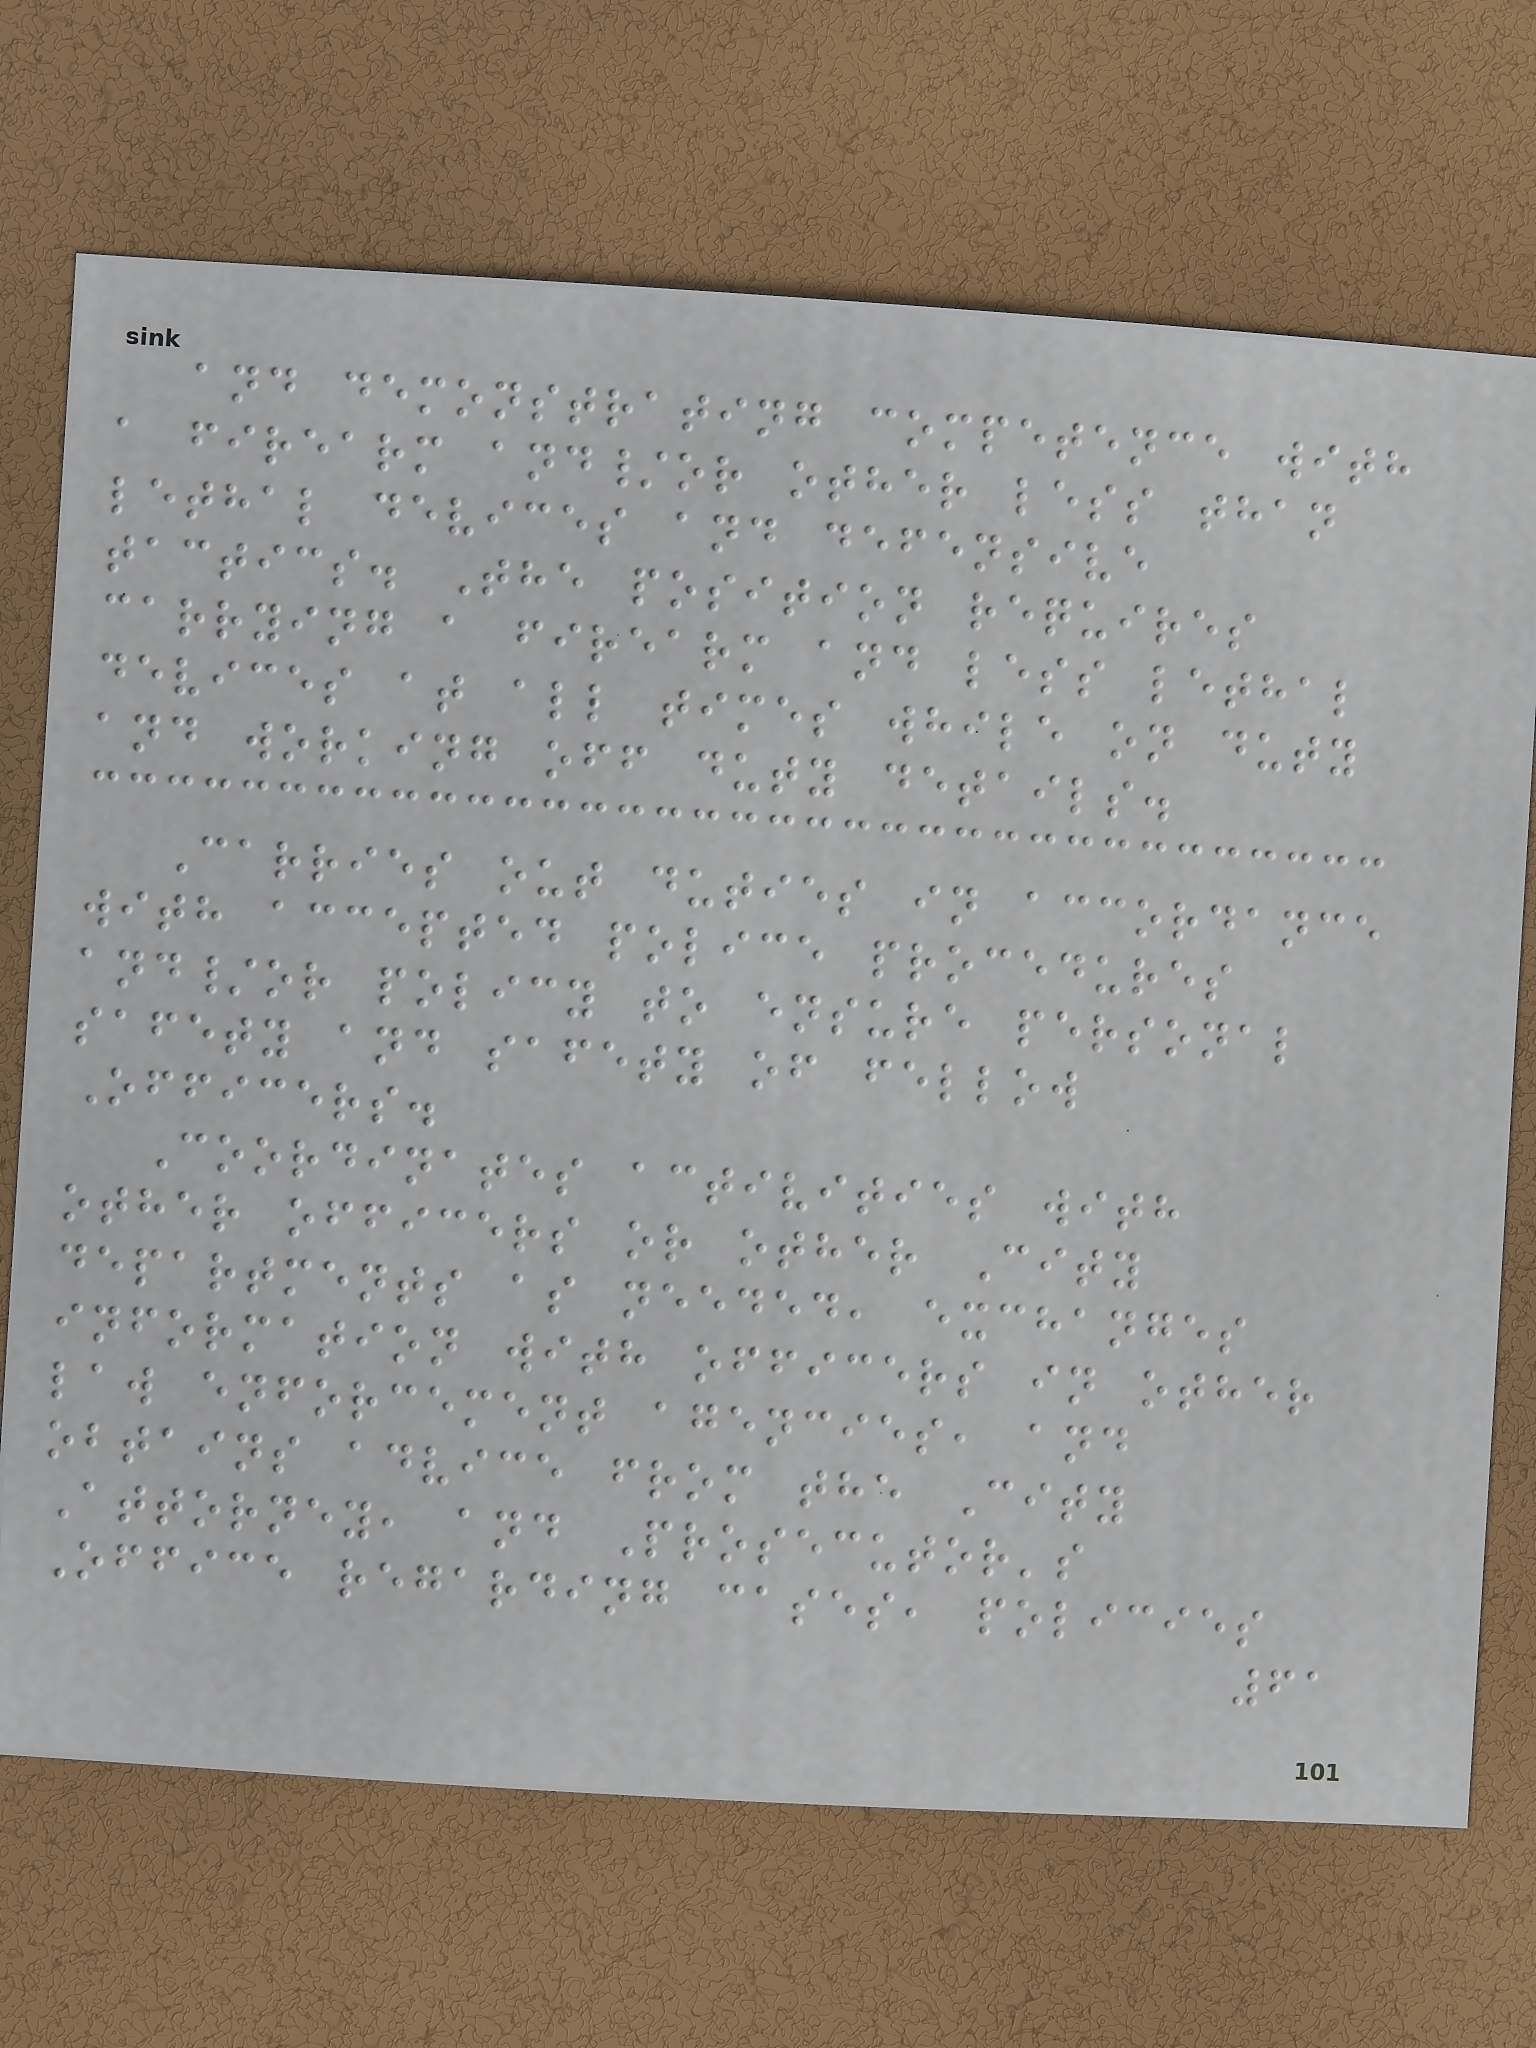and demonstrating competence with
a firearm and/or other less than
lethal devices and defensive
tactics. The position requires
carrying a firearm and less lethal
devices at all times while on duty
and working off duty details.
Carries out duties in accordance
with accepted police procedures
and/or policy to ensure personal
safety and safety of fellow
Officers.
Coordinates activities with
other officers or other City
departments as needed, exchanges
information with officers in other
law enforcement agencies, and
obtains advice from the City
Attorney, and Prosecutor's
Office regarding cases, policies
61
